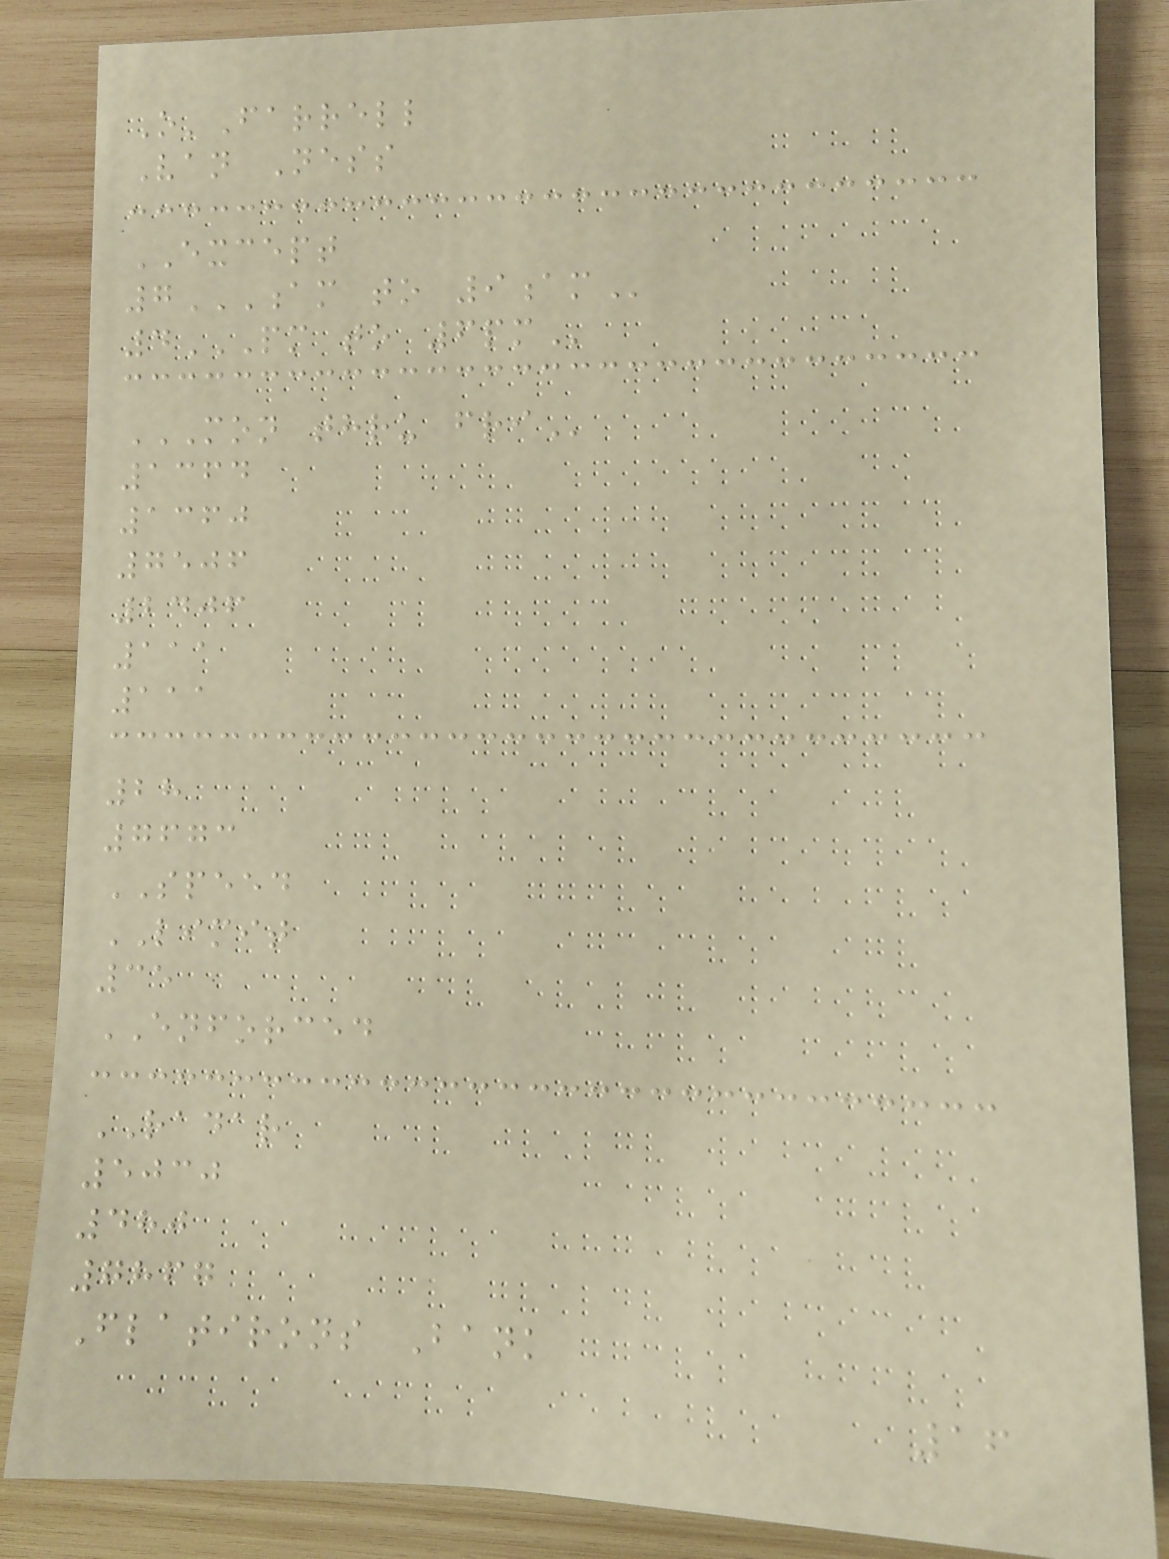O'Farrell
Van Ness
EXCEPT
7AM TO 9AM
4PM TO 6PM
MON THRU FRI
1364
1360
7506
2406
111
111
28
7673
SPEED
LIMIT
35
ENFORCED
RADAR
5030
480
7867
Flatirons Bank
16
